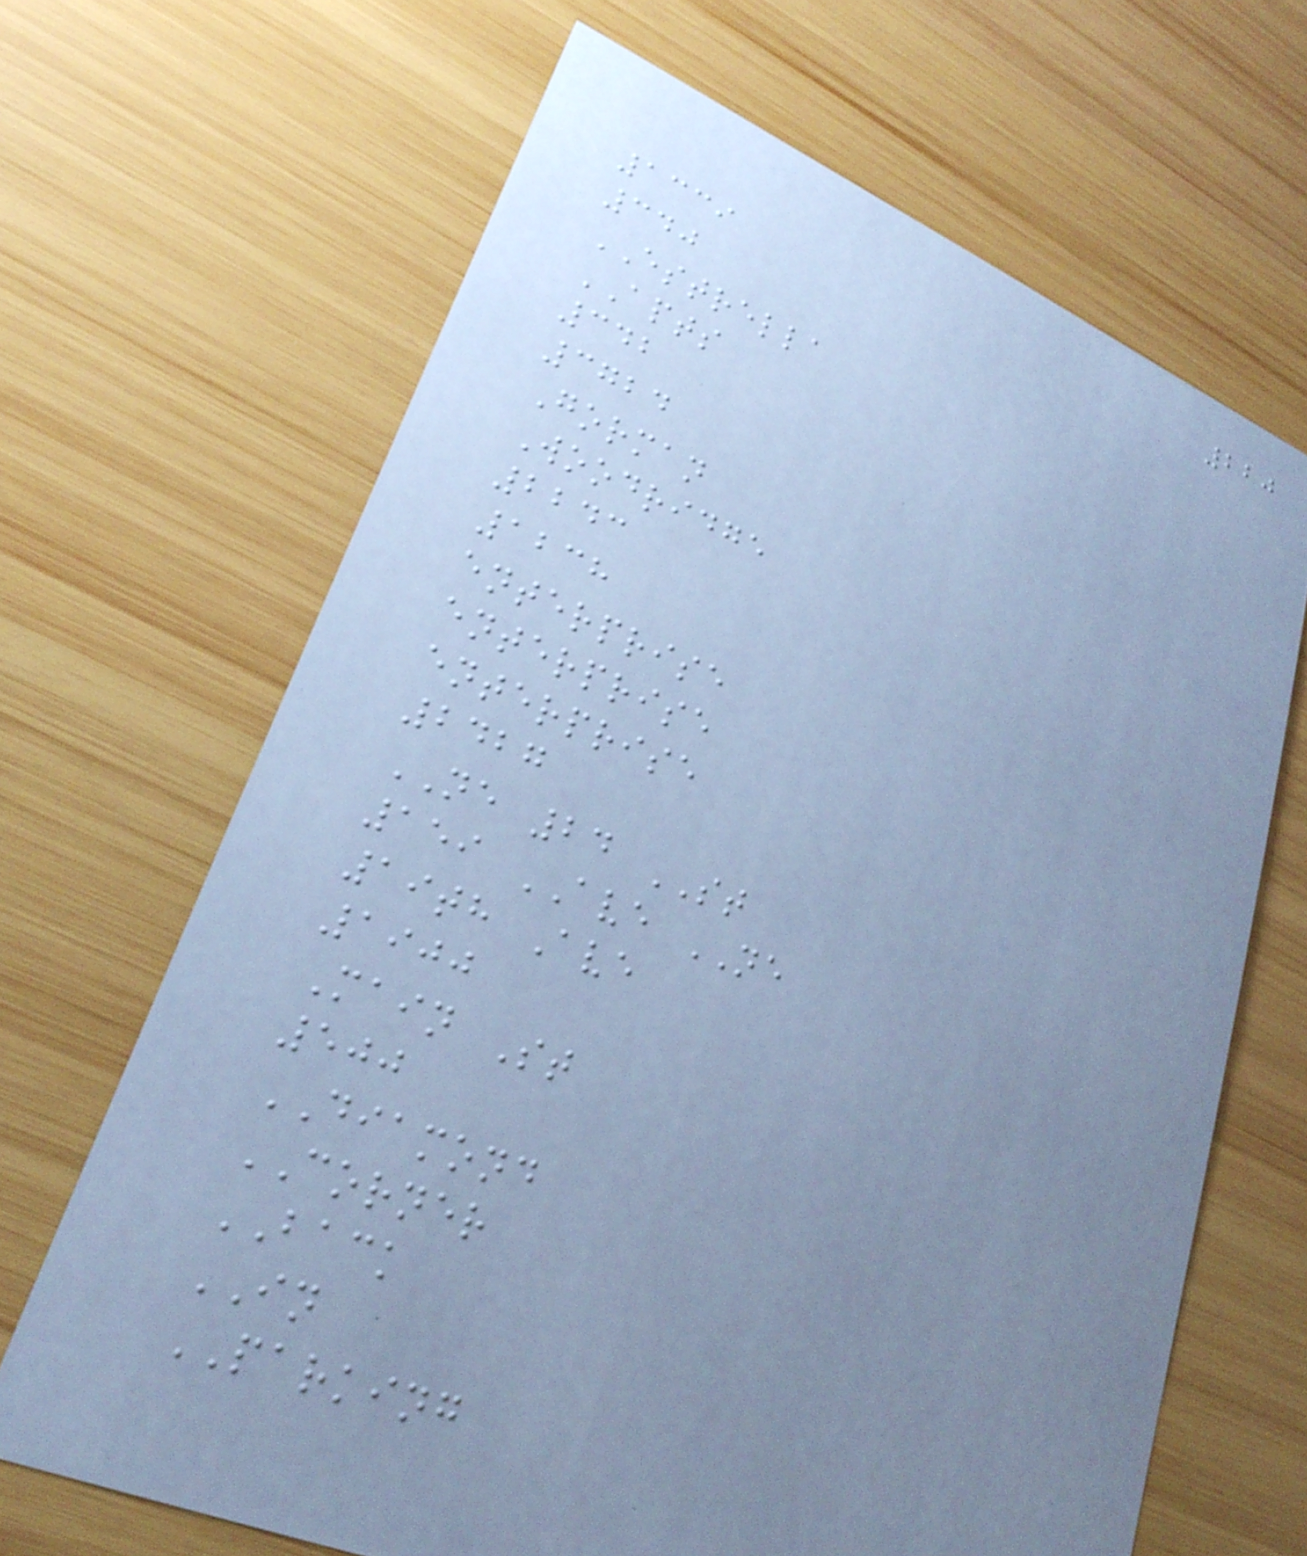220
1339
340
ESTRELLA
APTS
342
3724
Gorman
Woodridge
2243
1238
enterprise
enterprise
enterprise
2427
NE 24 ST
159 AVE NE
19th Ave
1900
Main St
500
DIAMOND
CORNER
BACK
IN
PARKING
